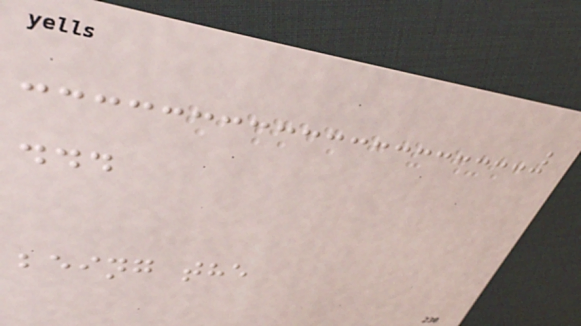...
being the
